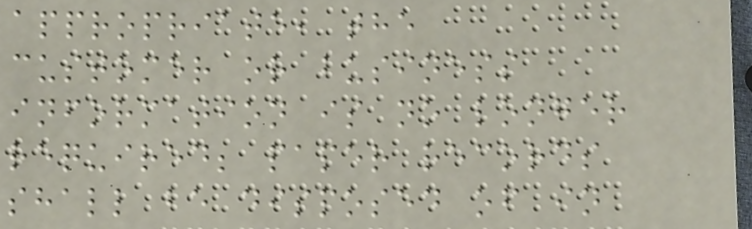appropriate, the
customer or business
information is no longer
required; paper records
shall be disposed of in
